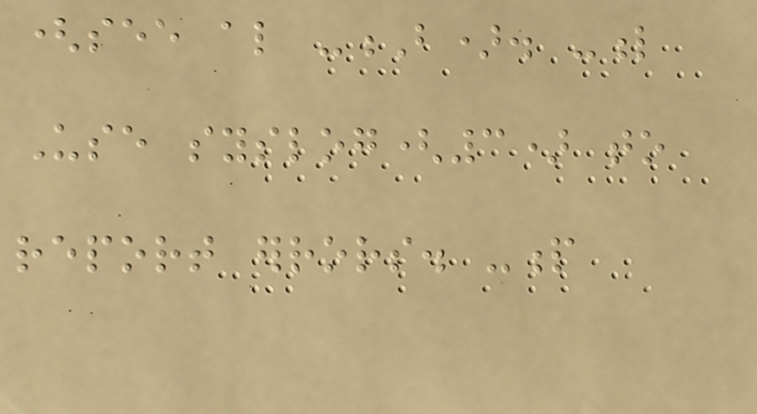(see also -B). -l
Use syslog(3) to
report errors. -p
